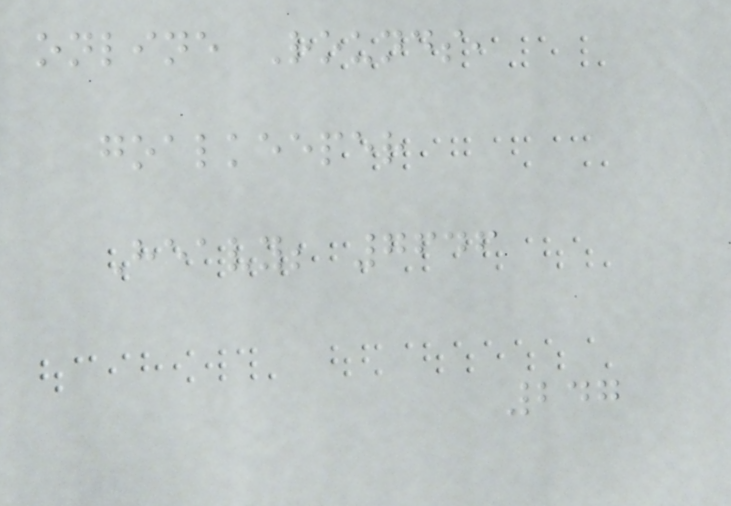online Rounds,
goalkeeper
Heavy; 7646
247
